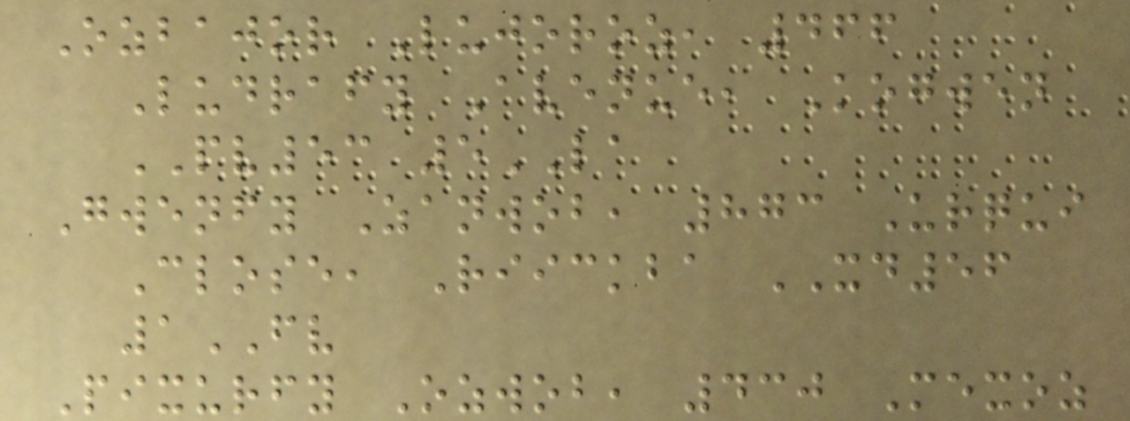Ozbajor Lujoroz, 466
Ludrafy Avenue, Kogwen
PV53 5LA
Gwenfy Zanwob, 873 Urqui
Close, Riickba XD56
1FV
Pixurfy Ozwob, 430 Mexoz
